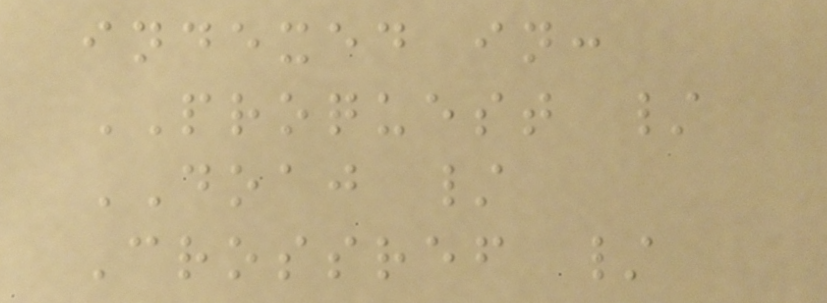indexed in:
PROQUEST /
DOAJ /
Crossref /
